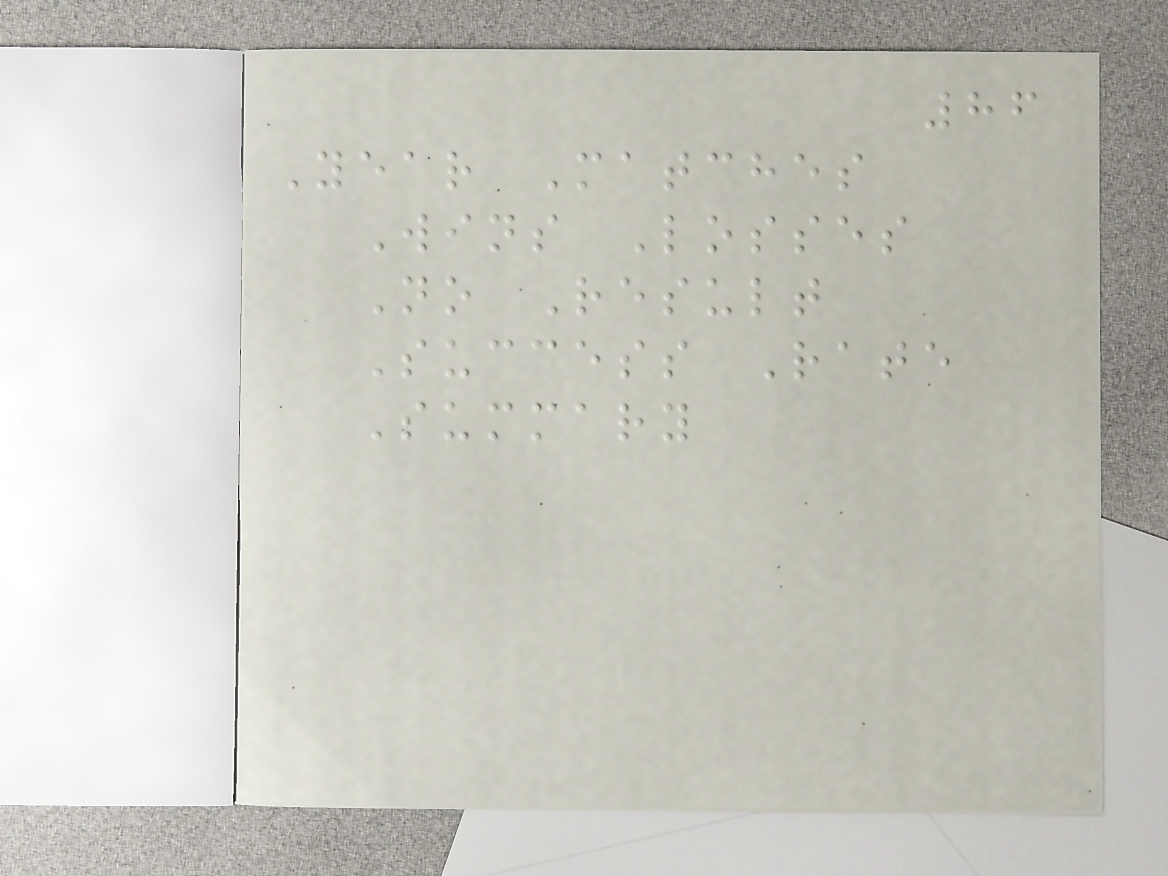86
Year Matches
Wins Losses
No Result
Success Rate
Summary
